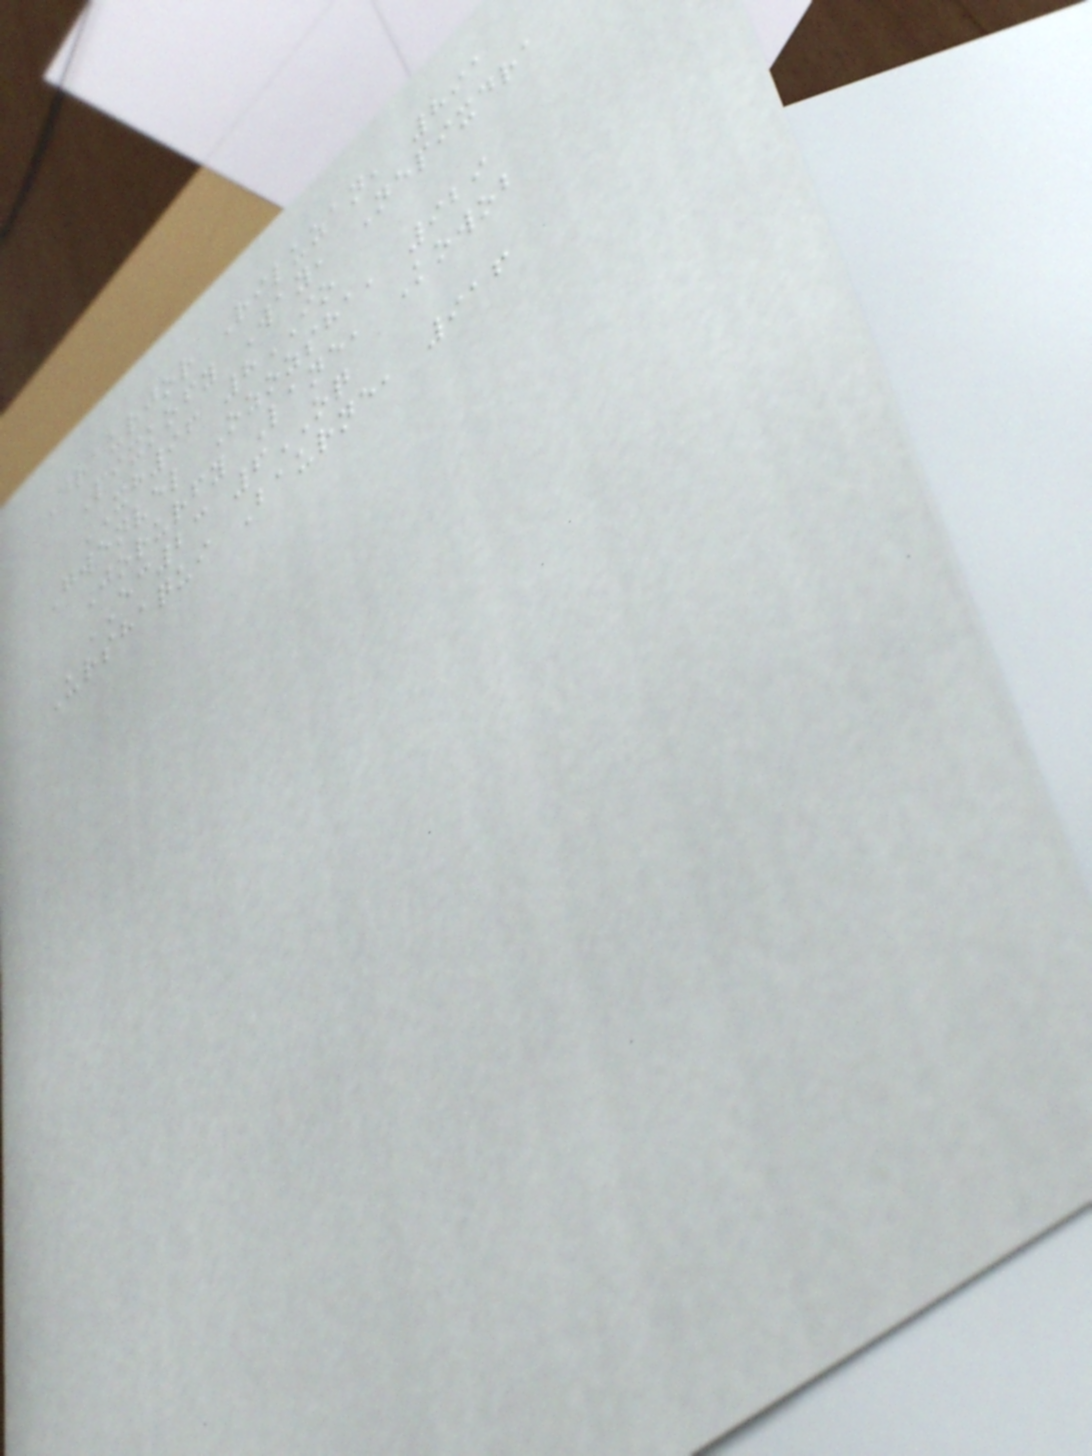Draurjor Riluzan, 891
Pixkofy Way, Nepixdra
XH96 8IO
Gwenvel Ozozsha, 929
Jorurfy Lane, Kowob
EC23 6OQ
Urshaqui Baurne, 916
